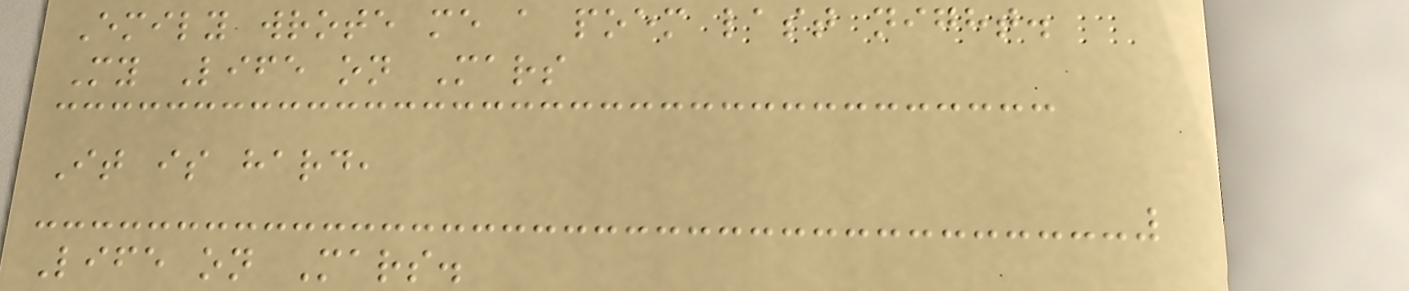Emily wrote me a poem last night.
My Life on Mars
It is hard,
Life on Mars.
